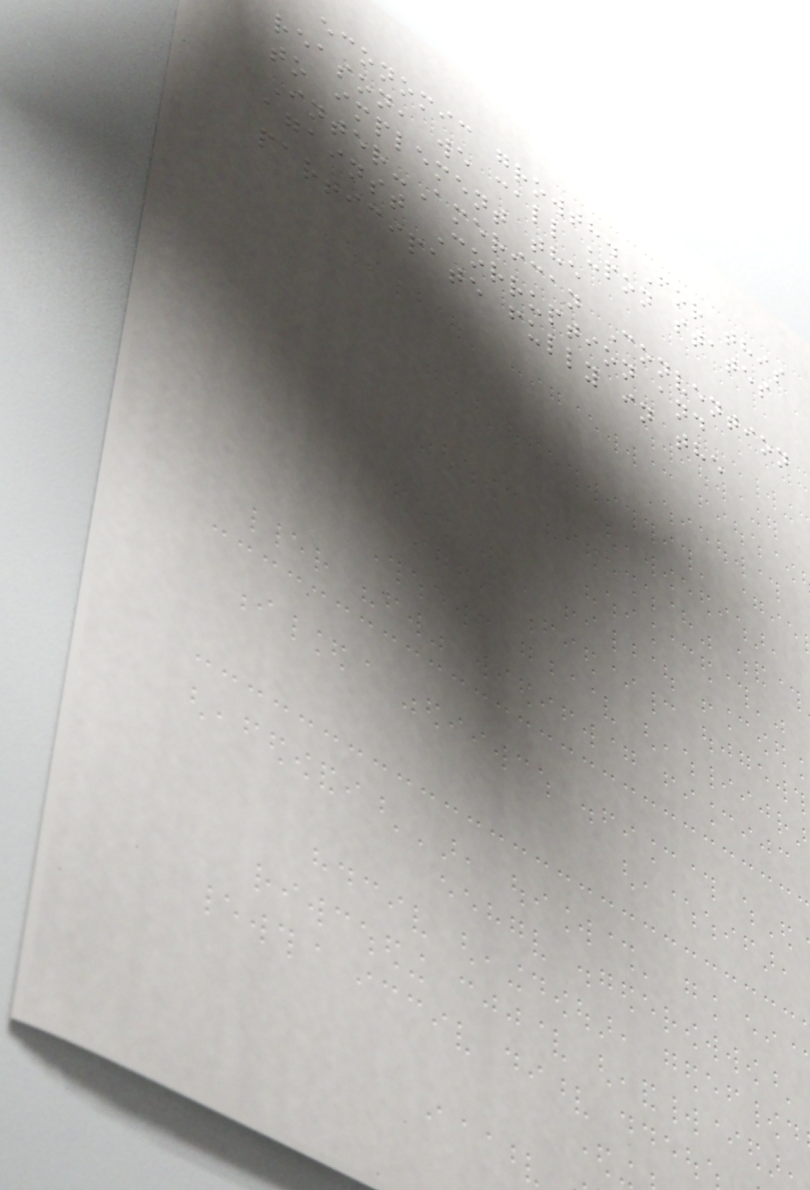economic growth. For this
reason, we call upon states
to implement the
Inter-American Convention
against Corruption and
participate fully in the
